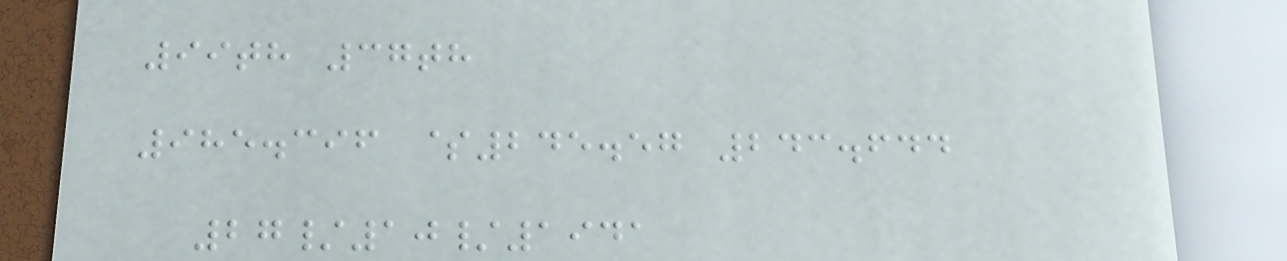99th 37th
985.396 $245.57 243.644
27/10/1941
